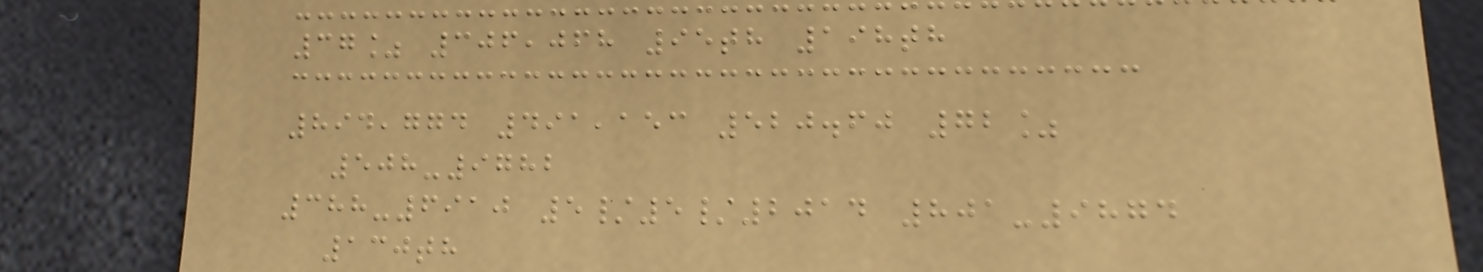37% 306,068 95th 198th
894,774 491,153 520.60 72%
508-9782
388-6910 5/5/2014 801-9874
130th
